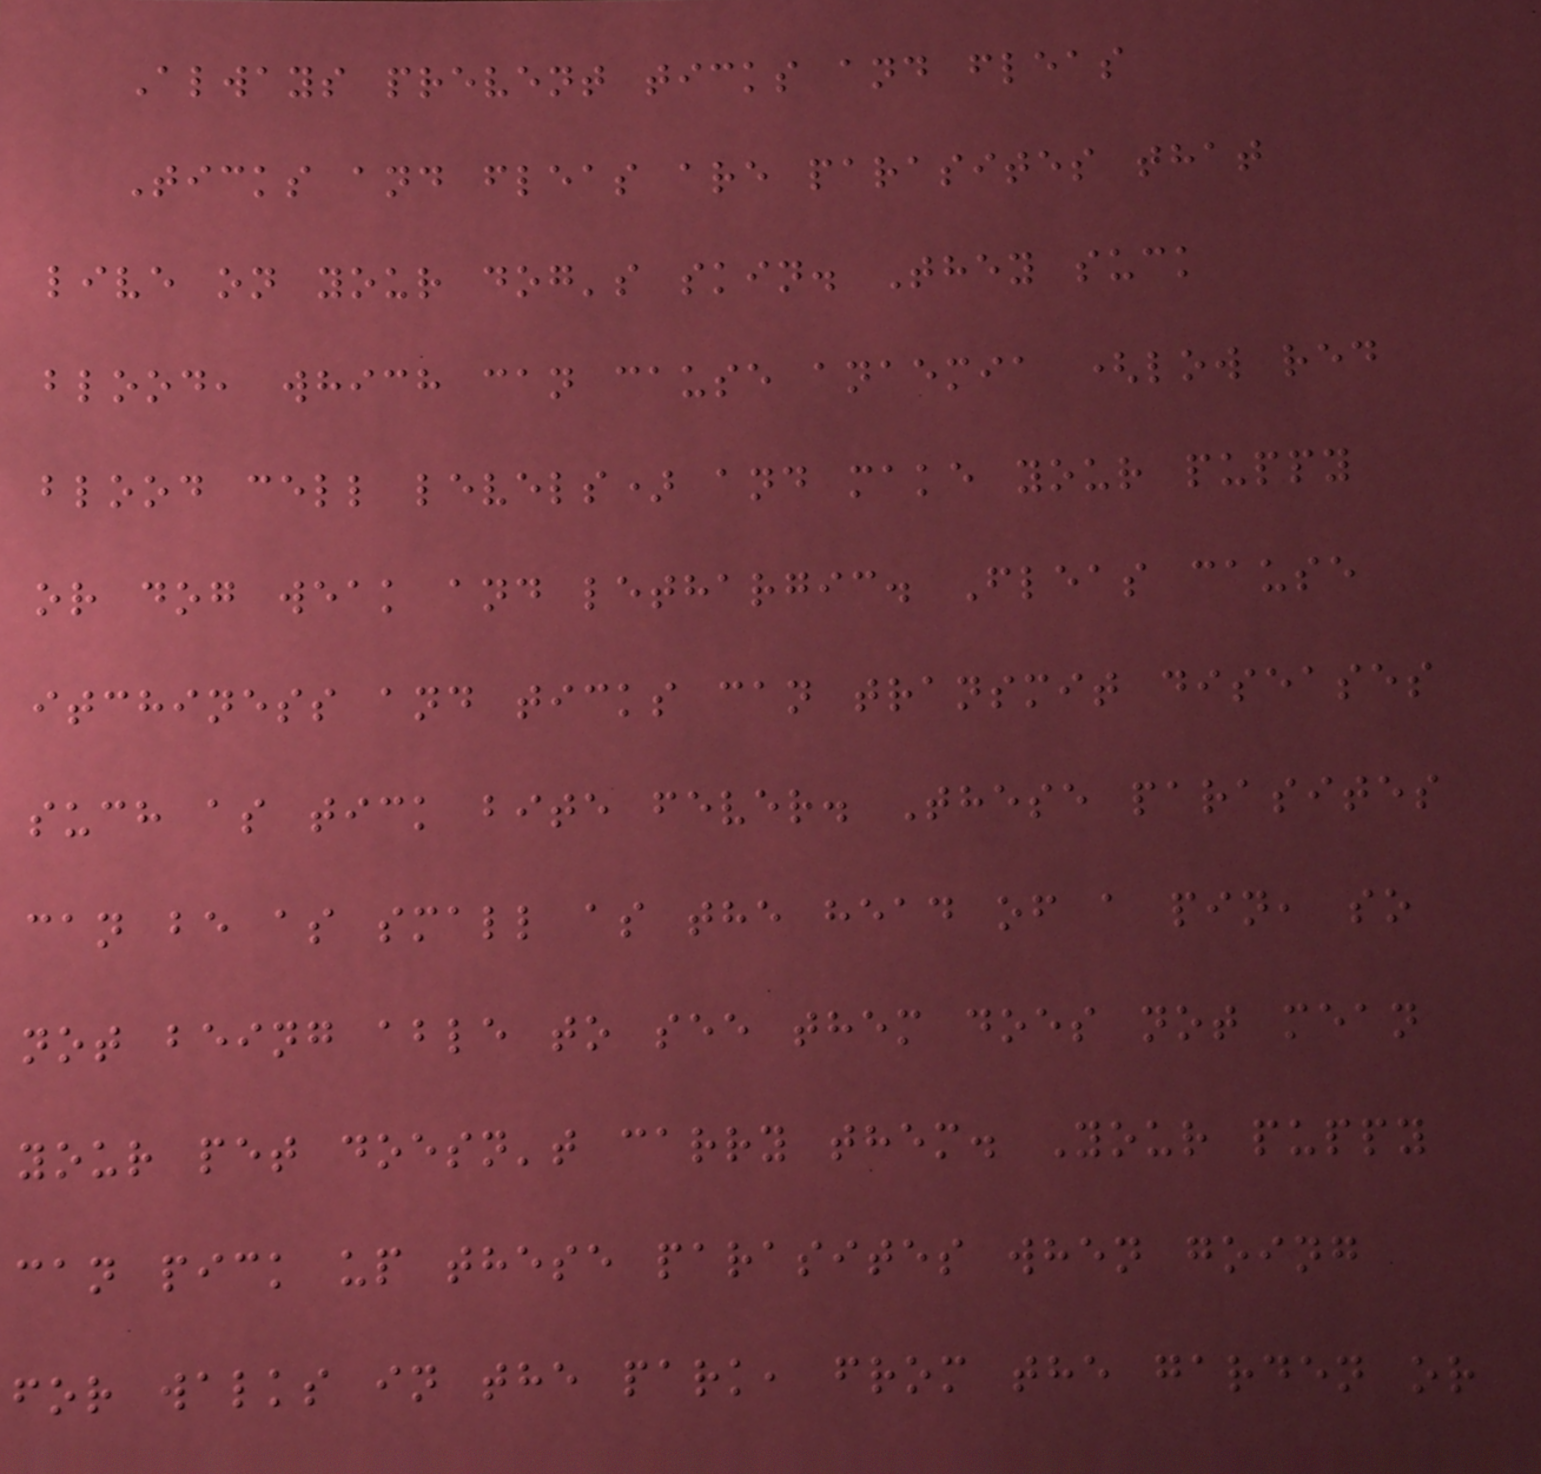Always prevent ticks and fleas
Ticks and fleas are parasites that
live on your dog's skin. They suck
blood, which can cause anaemia (low red
blood cell levels) and make your puppy
or dog weak and lethargic. Fleas cause
itchiness and ticks can transmit diseases
such as tick bite fever. These parasites
can be as small as the head of a pin, so
not being able to see them does not mean
your pet doesn't carry them. Your puppy
can pick up these parasites when going
for walks in the park, from the garden or
